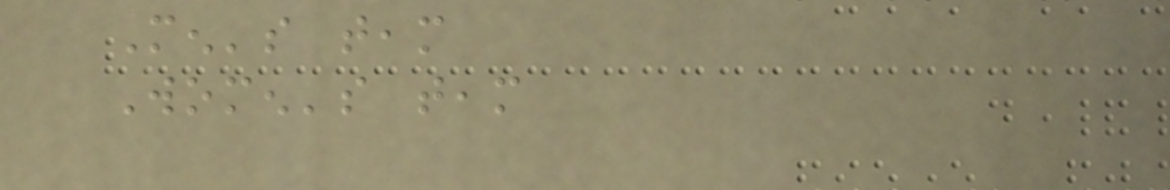Men's team
Women's team
